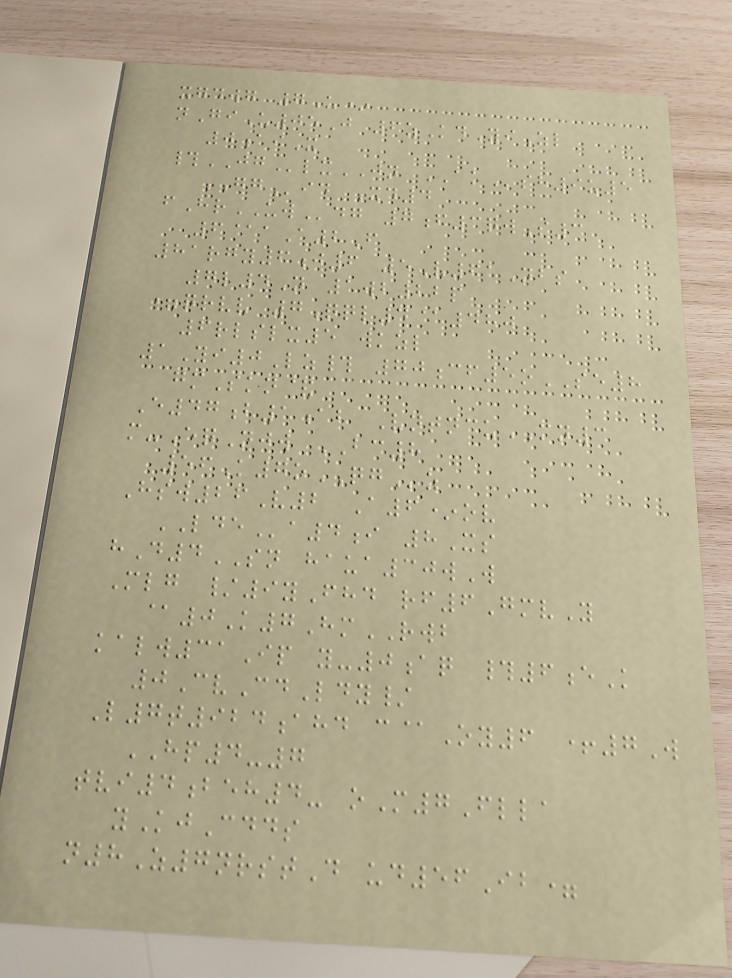xgdwg 7U*
nGiU05J 6zKdYiZl
0aiX
#JGlxJN AKsh9u5
GGid Xd4
fHrUWdg 7f3qwS3
6@aA2F
81rgy6j6 5V61Nbs
7l4N 1wb22p
=qrvv 7Qql4@480
6rlslx5 wkzl
1Yi0Lz# 70cf5oSE8
gmSkn&
E47b1ab VntncuMN3
m-EqNjw BC8
56K7oQGz
Hsw26V2 A6*ov
LDEa4i 8Xs
hD4SN haua30wW
Mlg /9yFhd rf6GmvY
@0K7HmRWB
kalw31Ip y-0aq #6eK
0CvCdLdy/
L7t924ahd c@Oy6 +7W
HP4-7
tvi4beh4- oM7Flla
yKjCdds
n8Z7nrstD ud56Ib=
